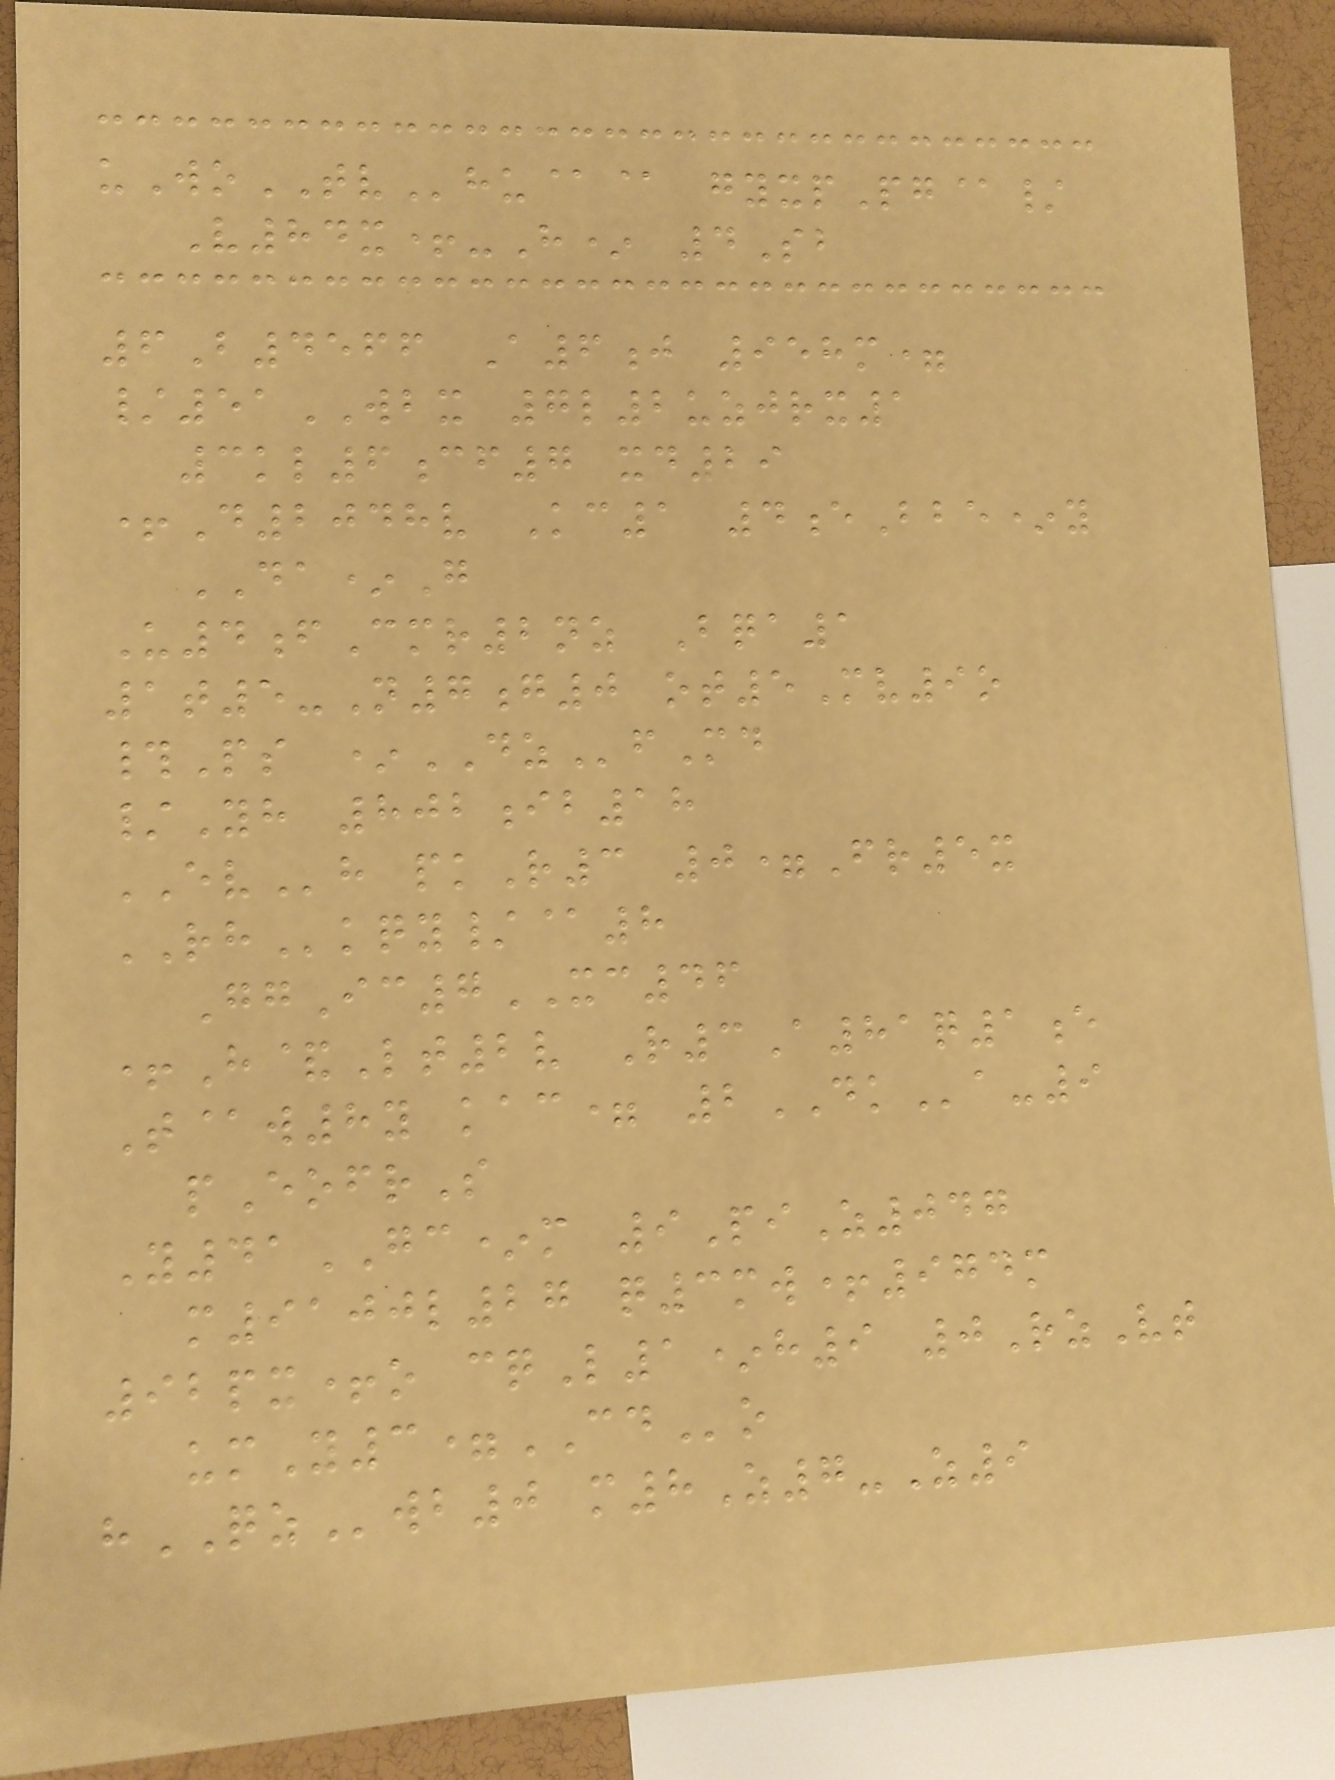uWoTVhu@@ gyxpPg@/
V84x+-H* 4Sb
6B4566 A6j 958m=
/51WBX 7l2uzjrx1
3kl6cf7 xd29
+D2048v Kc1 4eBbe*y
DA*G
U4fCmr2nz Bqa1
1t5-N7g0 ot5Mv9o
#Ps *DZfMd
/Yh 802ib18
EVh pkR3 0=Fr5x
RHkqy/@8
GgIc7XC46
+H&Lt2v R3A81q1e
T@w8y kac= 2DKa-9
pEofrS
Y41GC*m 9PiZ047
m9100l27 q3mw+974m
92px+o cqL1*h9 0RzVt
umY3=CDo
hQZwb0 m8Z7-Z9
